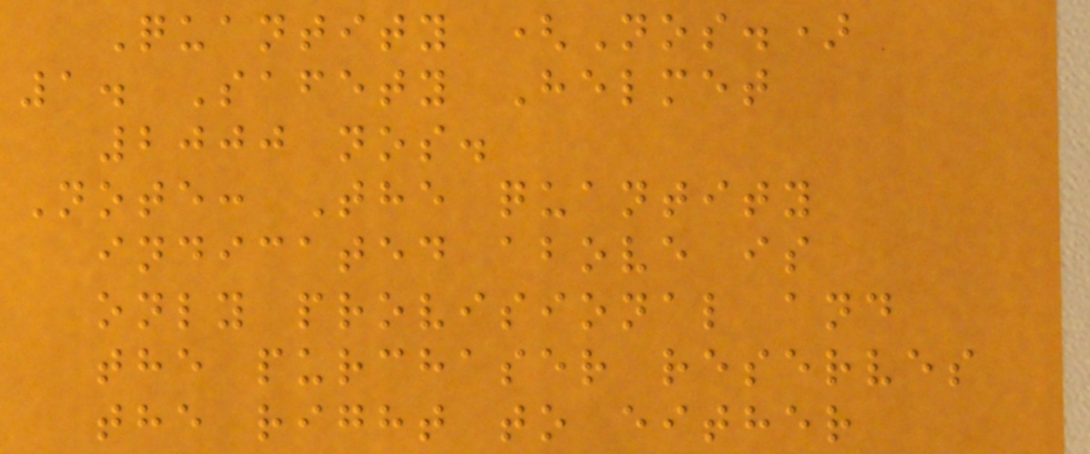Quantity (Nos.)
1. Safety Helmet
2000 nos.
Note: The quantity
indicated above is
only provisional and
the purchaser reserves
the right to either
